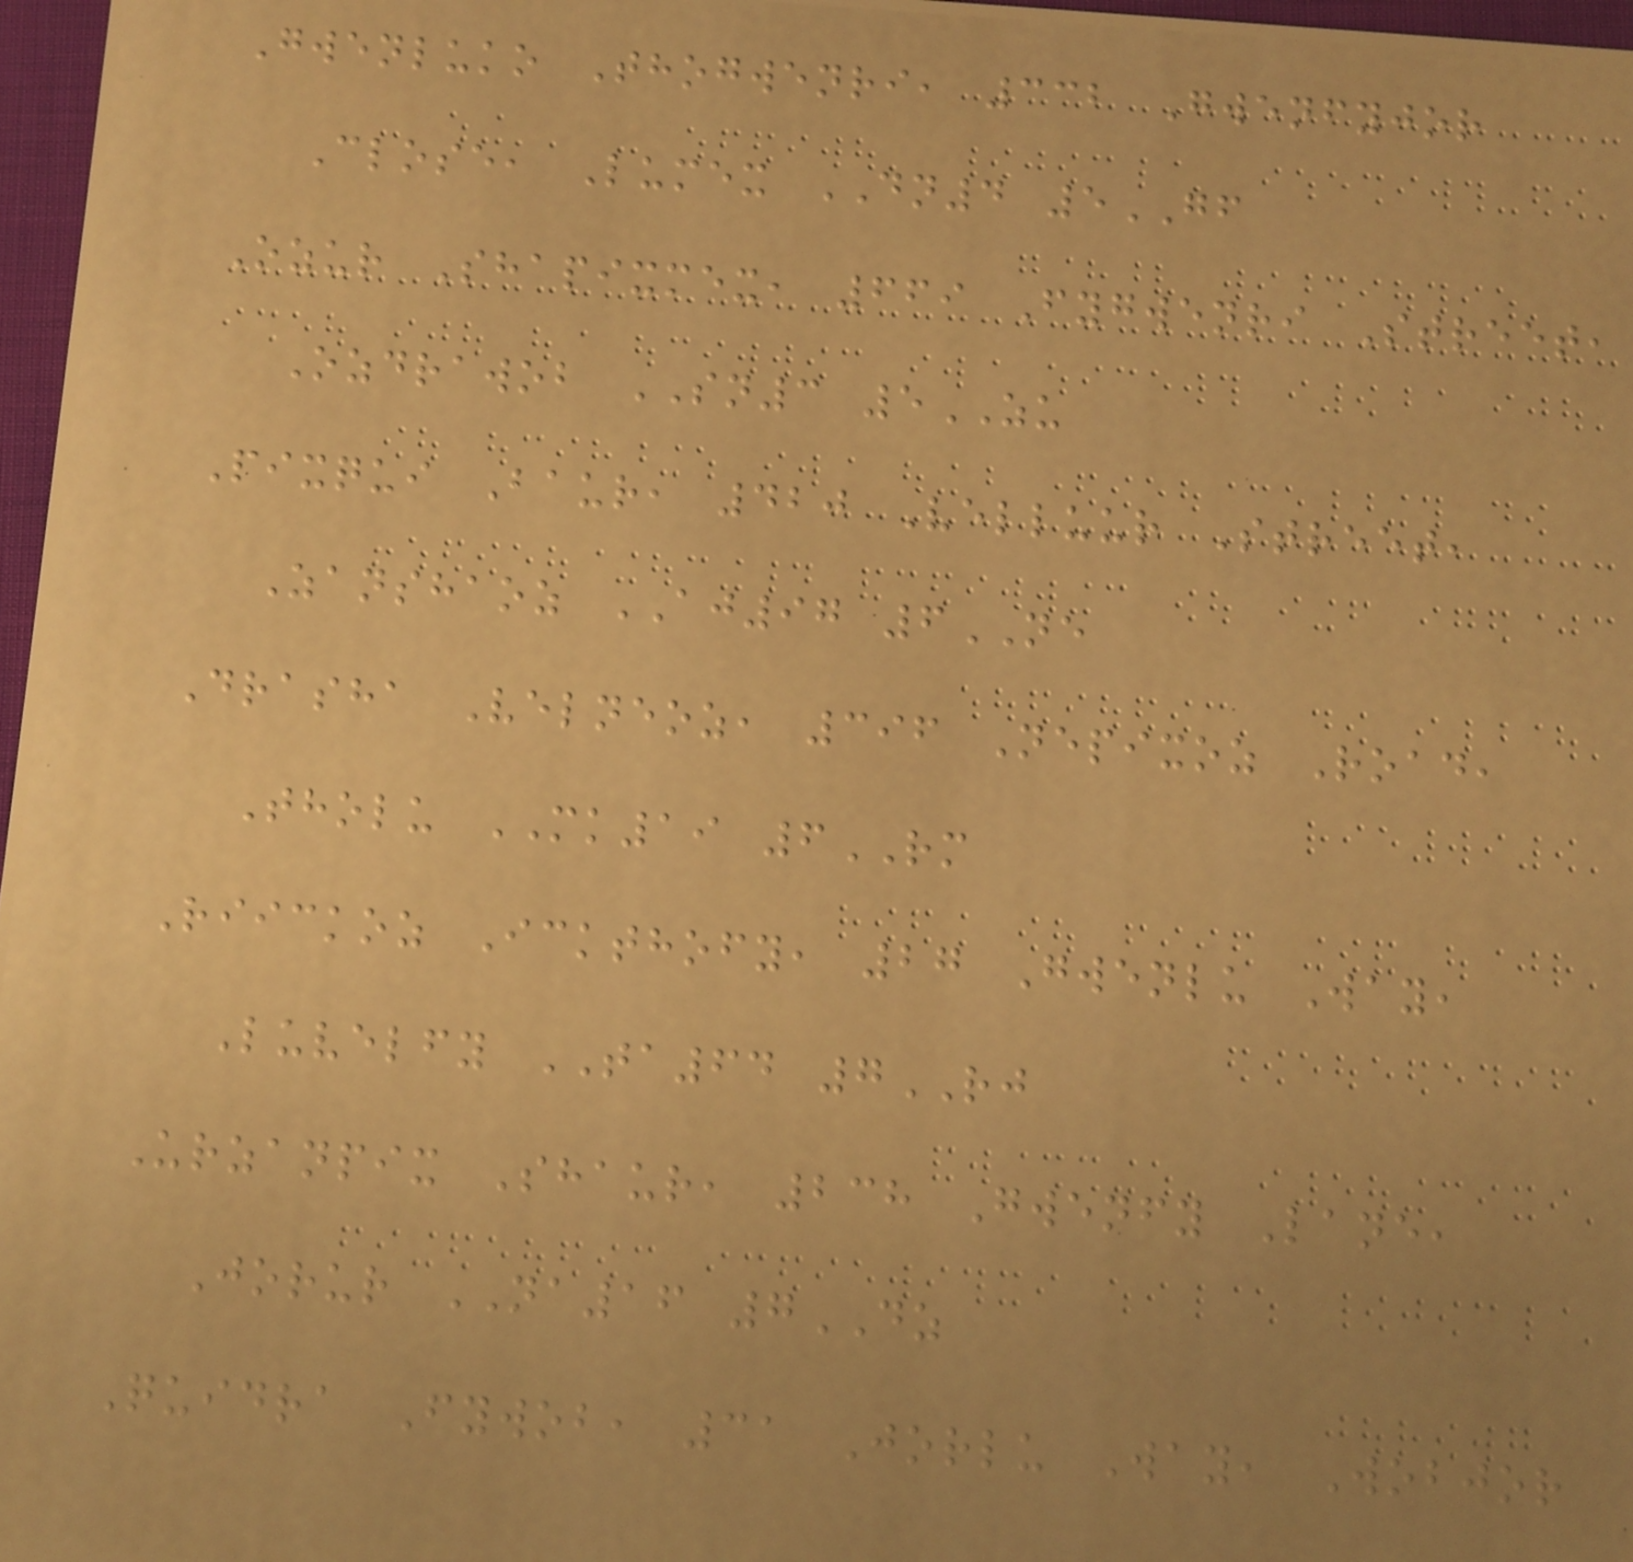Gwenluko Thogwenri, 332 Gwenfyjor
Close, Lumex DN4 5GF
Ozur Shapixmex, 669 Fygwenri Street,
Ozdrawob SN3 5ZU
Pixqui Baur, 420 Velluur Street,
Zanshaoz AJ97 6NE
Drasha Velneoz, 396 Nepixoz Road,
Tholu MK19 6RM
Riickoz Ickthofy, 27 Gwenlu Way,
Luvelfy TA64 7RJ
Urzanpix Shaur, 238 Gwenfy Lane,
Jorur NA16 7DZ
Quidra Fywob, 31 Jorlu Way, Wobjor
